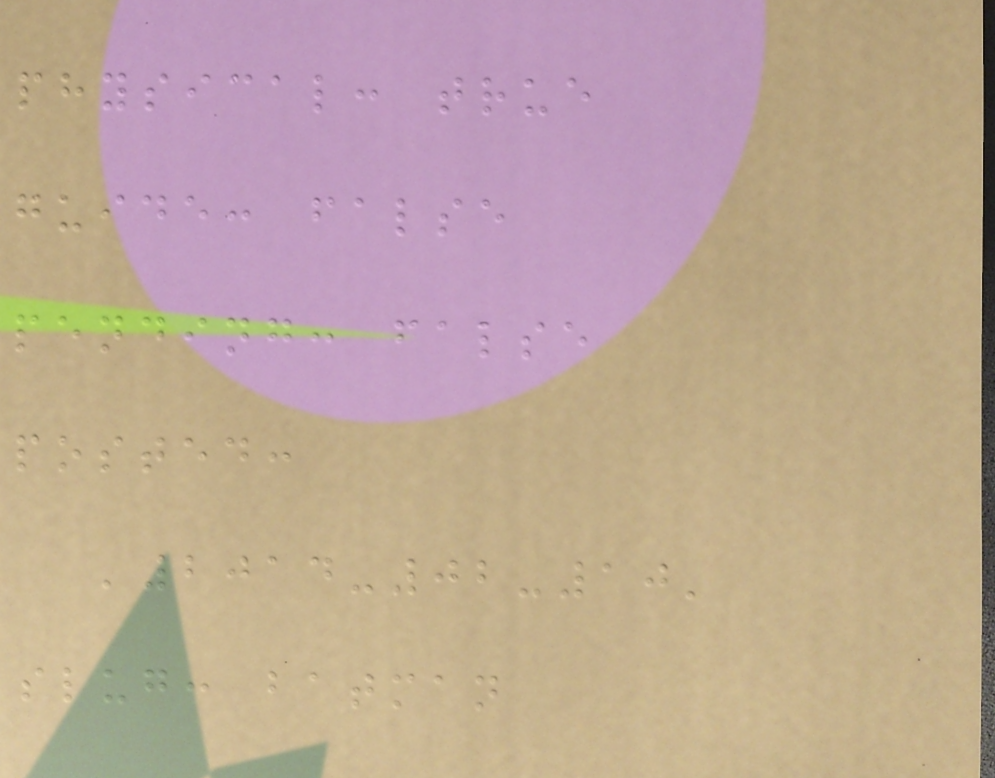physical: true
guide: false
pending: false
posted:
'2014-02-10'
slug: batman
